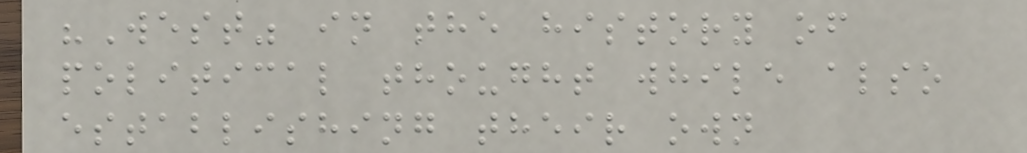"West" in the history of
political thought while also
establishing their own
